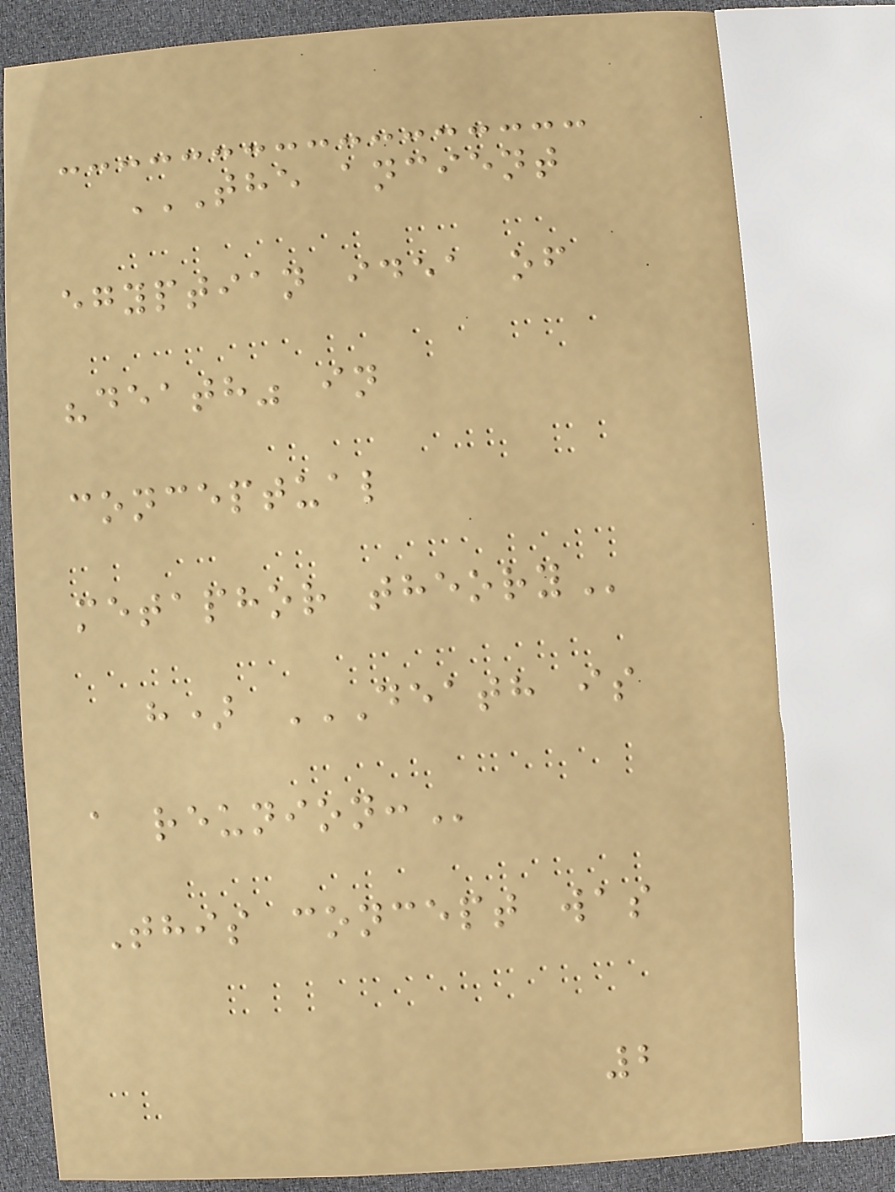THE ANCIENT
EGYPTIAN IDEA OF
"DEATH" IN
CONCEPTUAL
METAPHOR THEORY
h) DEATH IS
A REUNION:
This concept was
2
